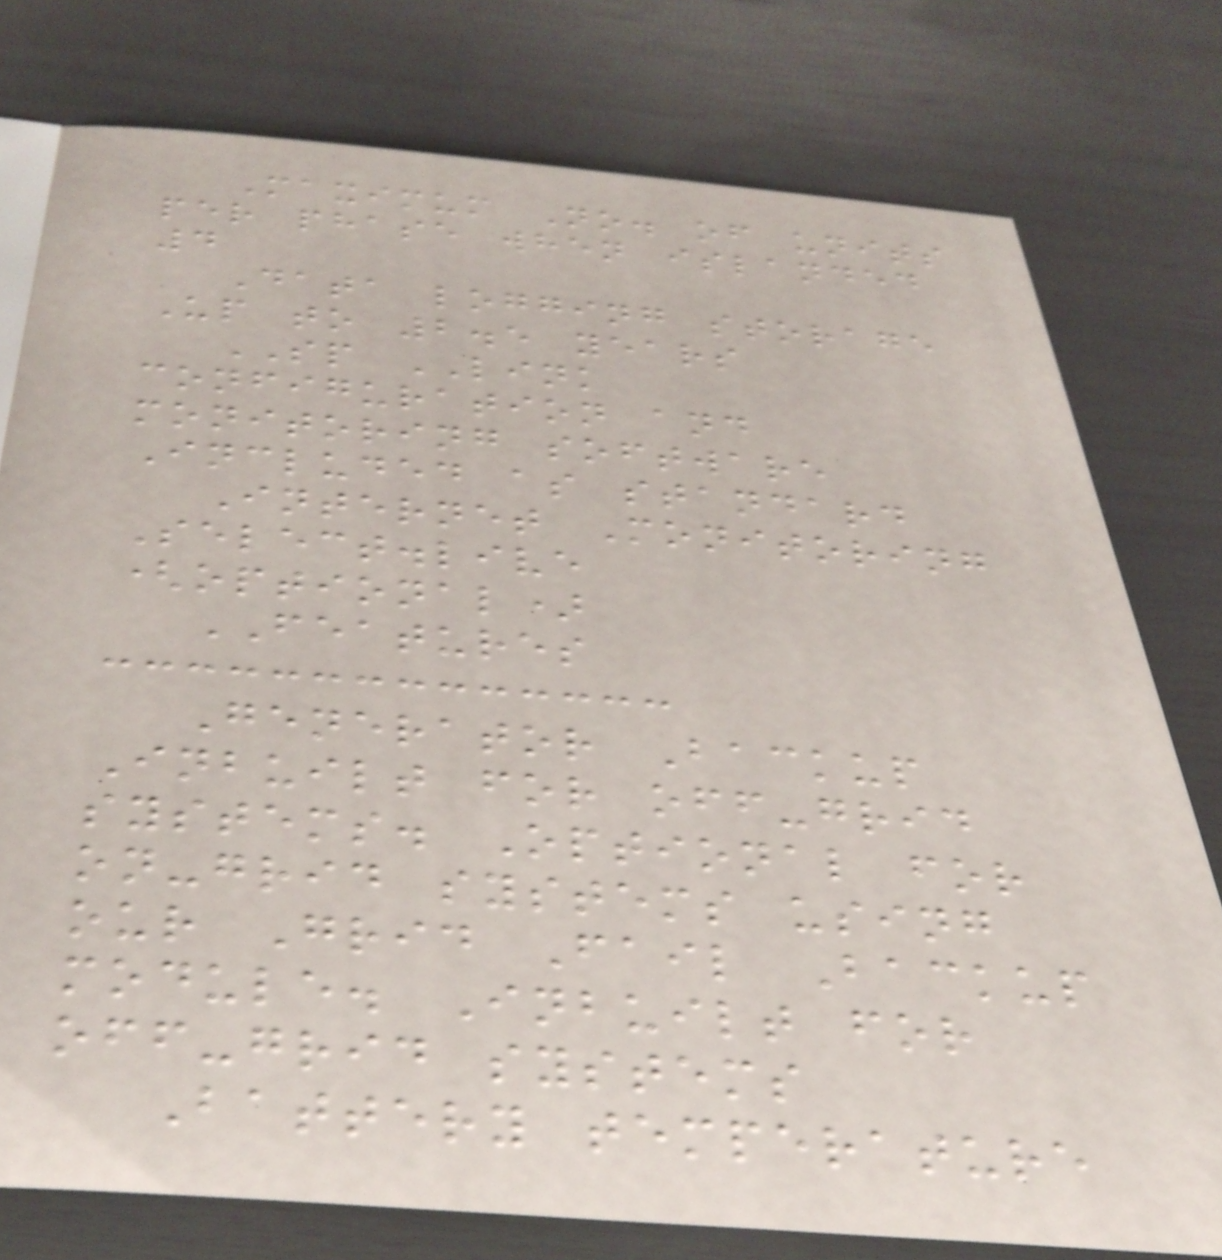Maximum No. of units
per phase when islanded
4
Data logging storage
Up to 2.5 years
SP LINK
configuration and
monitoring software
Included as standard
Internet Monitoring
Select.live
(optional)
FEATURES
Generator Backup
Inbuilt for off-grid
systems. Optional for
on-grid systems using
our Grid Fail Backup
module. Inbuilt for
off-grid systems
Battery temperature
